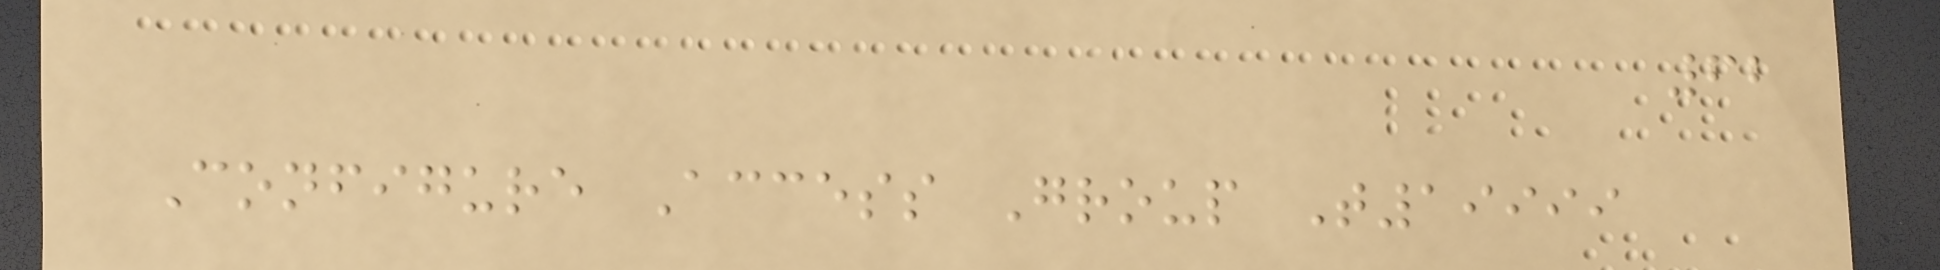62
Configure Access Group T19999
